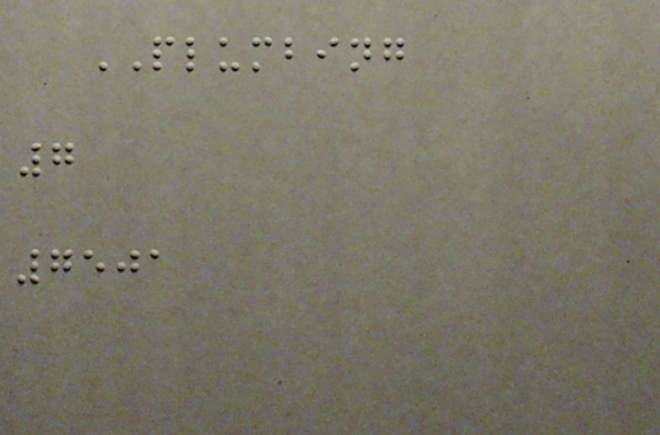PLUMBING
7
7501
